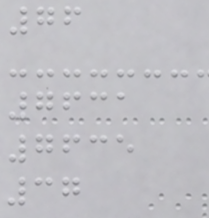76
7631
7635
37
